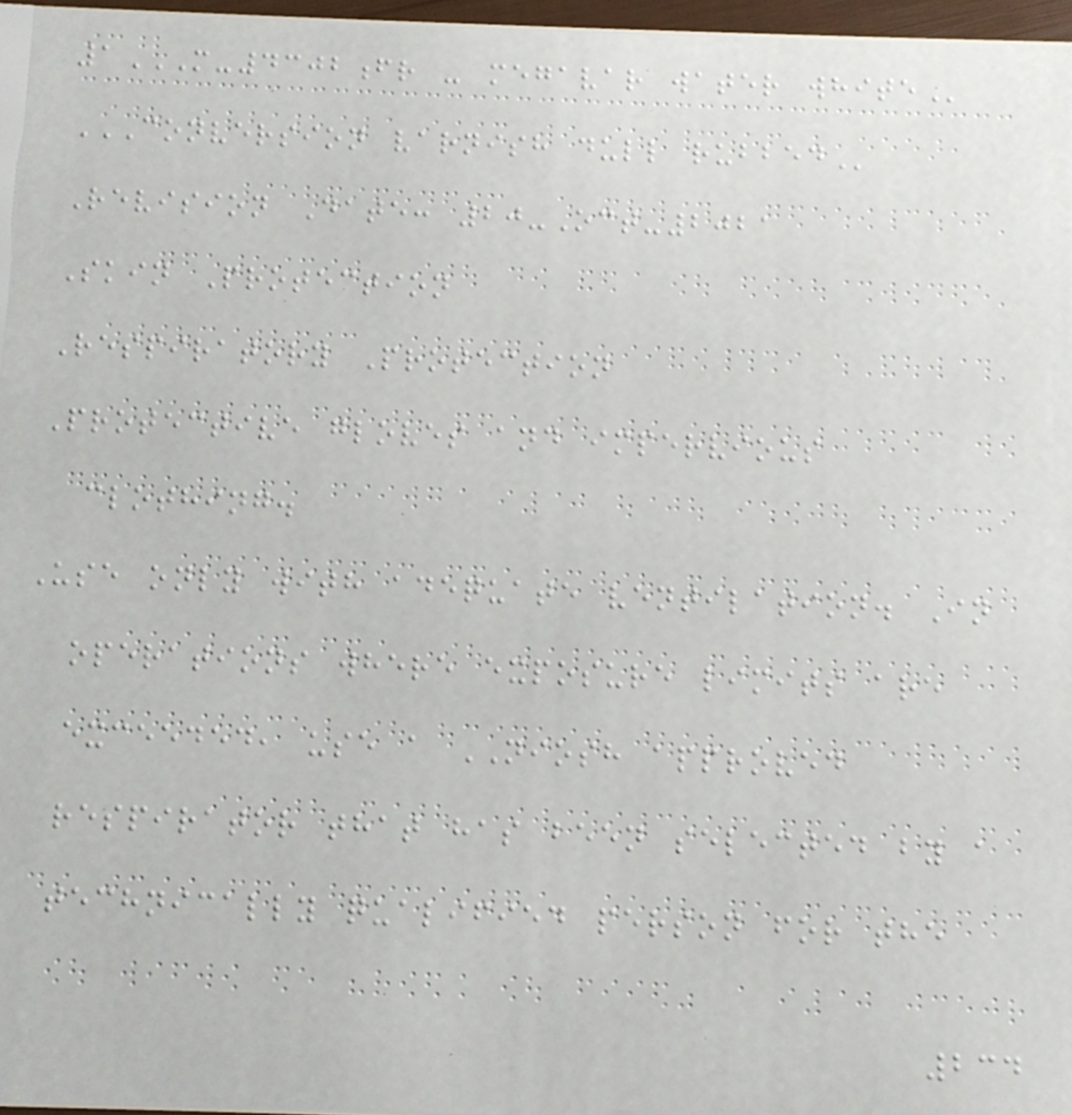1M-4302FR - MEGAVAR WATER WHITE
CONVERSION VARNISH DULL RUBBED
Revision Date: 20-Oct-2021
Skin Protection
Respiratory Protection
Protective gloves and impervious
clothing.
Use only with adequate ventilation. In
operations where exposure limits are
exceeded, use a NIOSH approved
respirator that has been selected by a
technically qualified person for the
234
